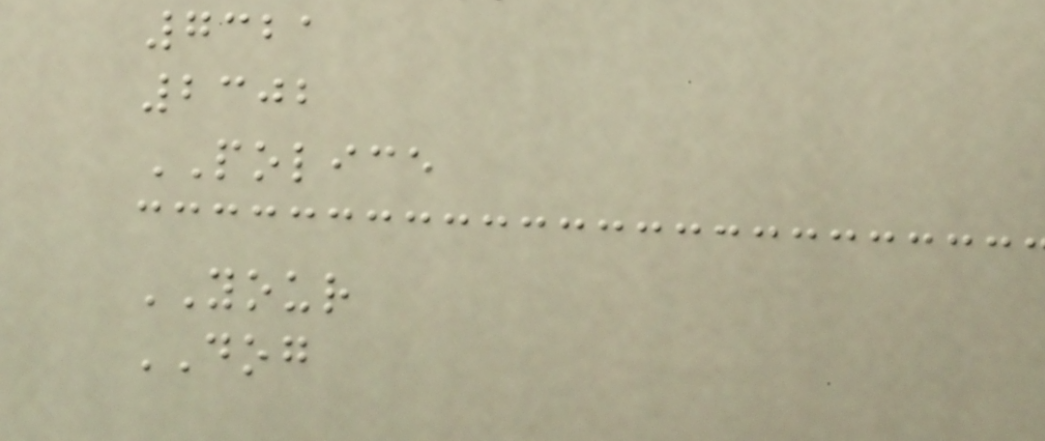7321
2302
POLICE
YOUR
DOG
